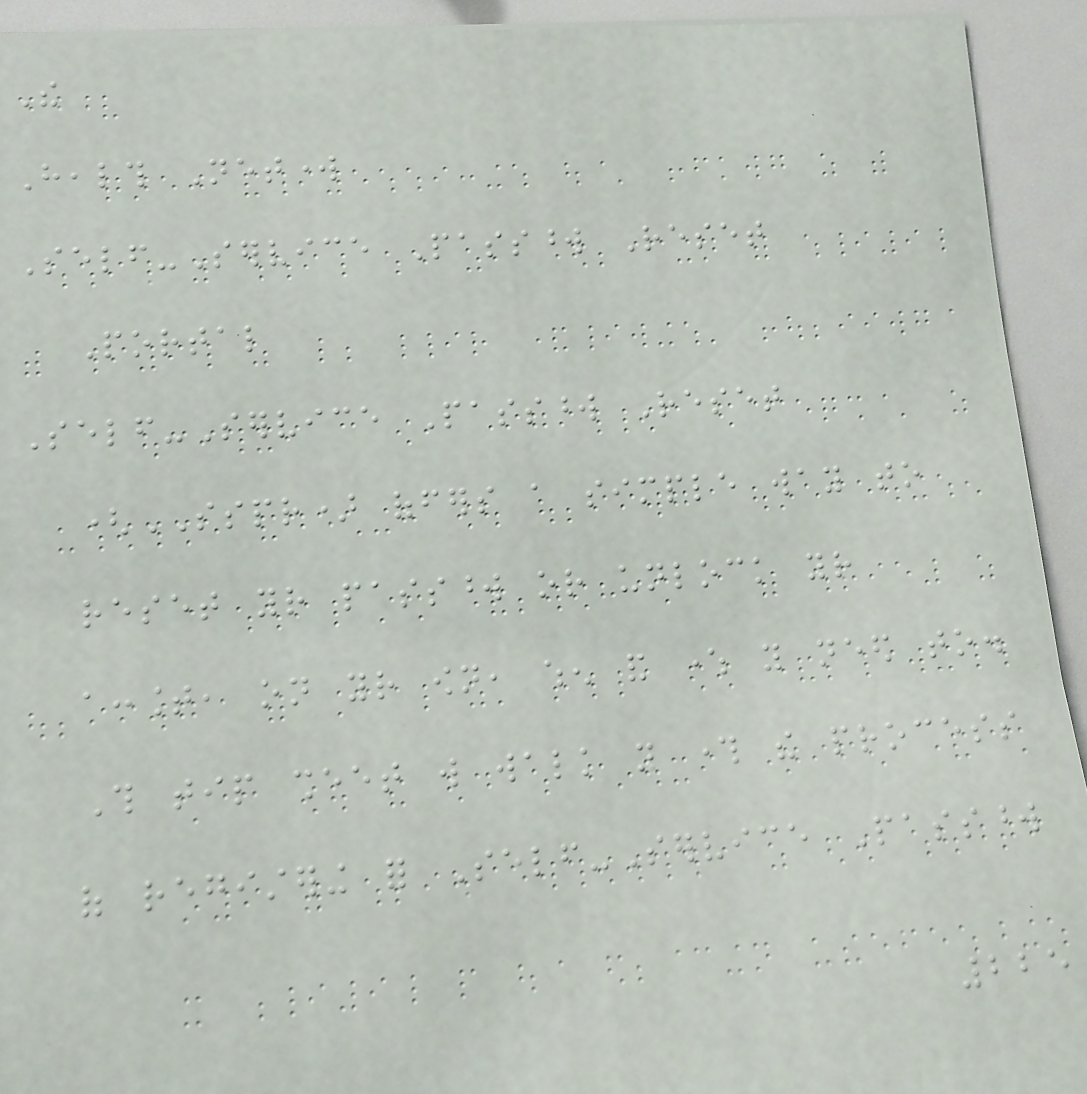The
Health Network
Self-Service Password Reset
Portal
Self-Service Password Reset
(SSPR) offers a simple way to
reset your password or unlock your
account, on your own, when and where you need to.
This tip sheet will walk you through the process
of registering for Self-Service Password
225
